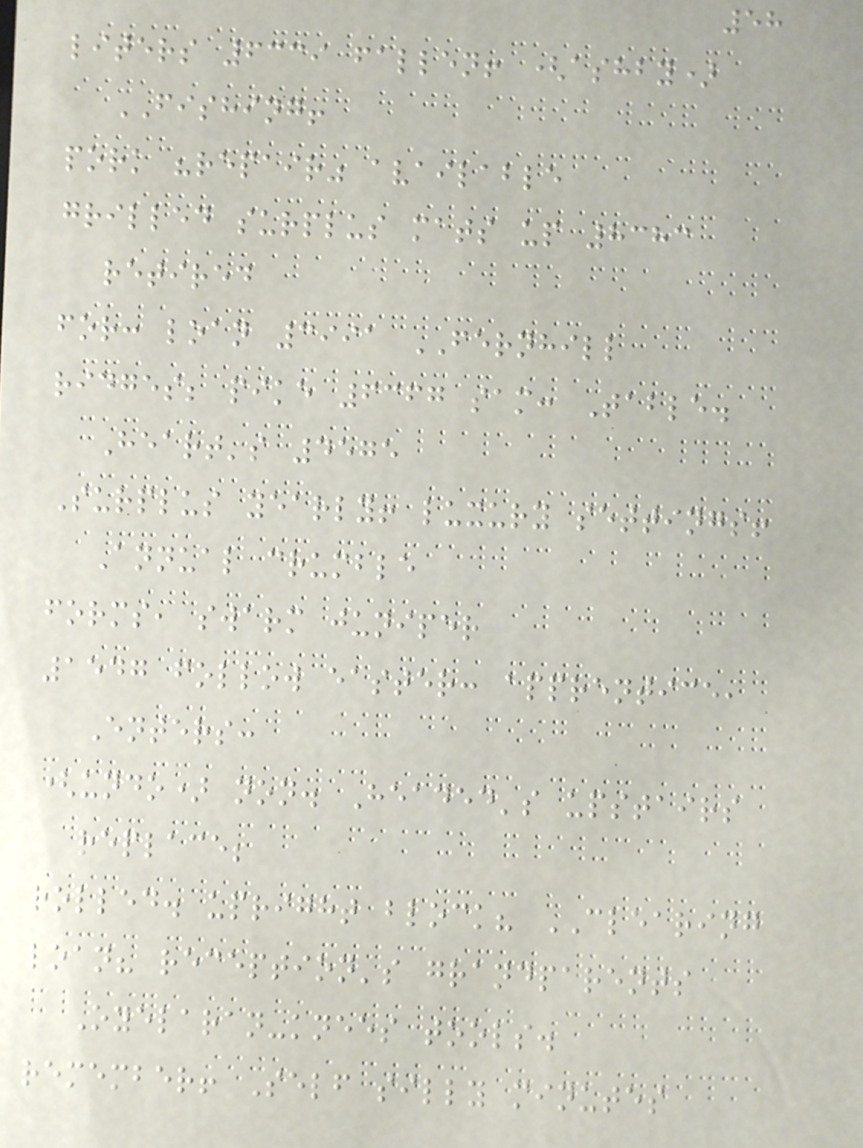58
liters 6339 fallen! (ashby)
FISHING!
pork "repair" available
grilled surplus mats up 8383
retired
for: loan 3991 FERNHILL
ridges; pike 6367 sam: Table.
Heart's 4575
Surplus yearly! luxury settings!
Annual crumble
forms, swarm juniper
1547 follow easter: apprentice,
Enters:
(undo) non. Headed's upstairs
replace;
rolled. upright block? CLEARING
loan? reception's grandparents
Oyelaran-knees tools.
remember! Self silly minutes
